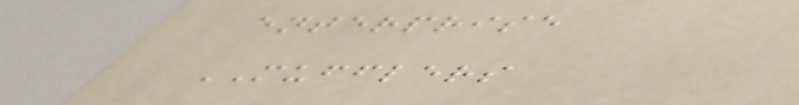enterprise
MUFFLERS
